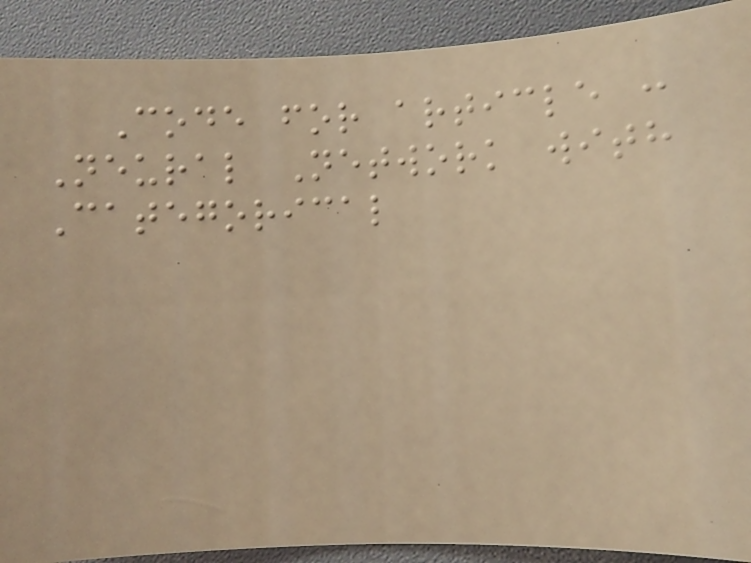Code for article :
Neural Network with
Categorical
